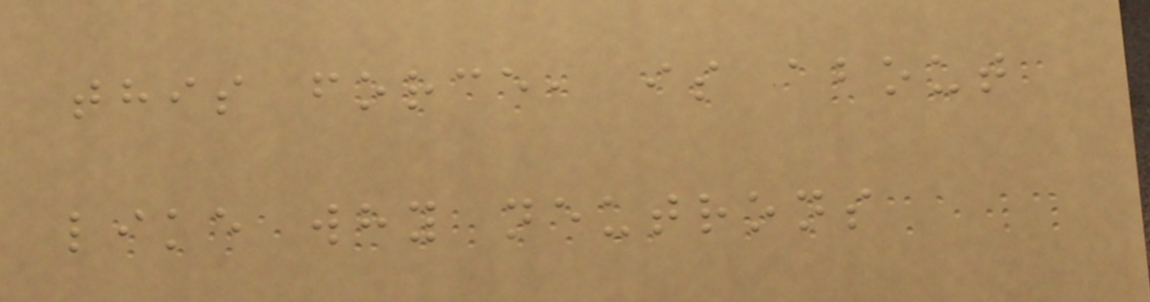this force, is about
like why neutrons
